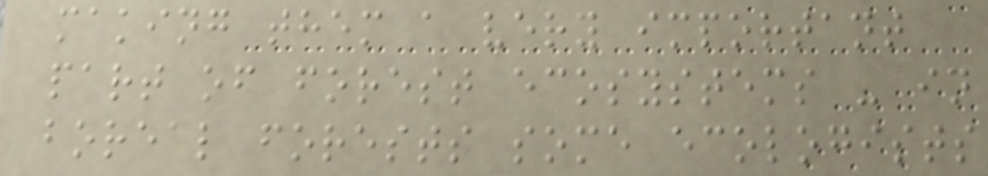making them a very important
part of forest ecosystems - in
boreal forests some ecologists
